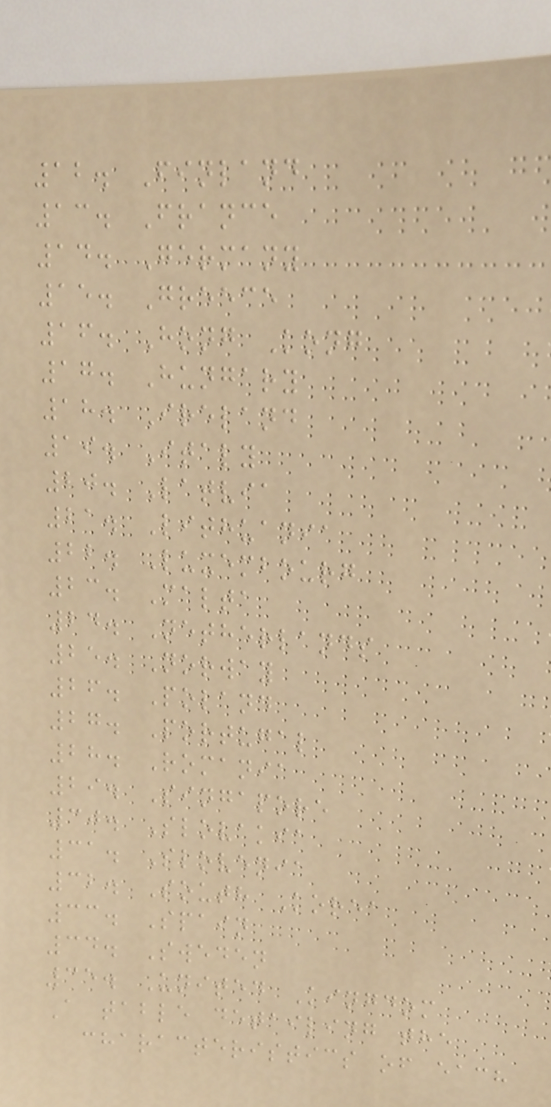12. Finland
13. France
14. Germany
15. Greece
16. Hong Kong
17. Hungary
18. Ireland
19. Italy
20. Latvia
21. Lithuania
22. Luxembourg
23. Malta
24. Netherlands
25. Norway
26. Poland
27. Portugal
28. Romania
29. Singapore
30. Slovakia
31. Slovenia
32. South Korea
33. Spain
34. Sweden
35. United Kingdom
A table detailing the
characteristics of each
